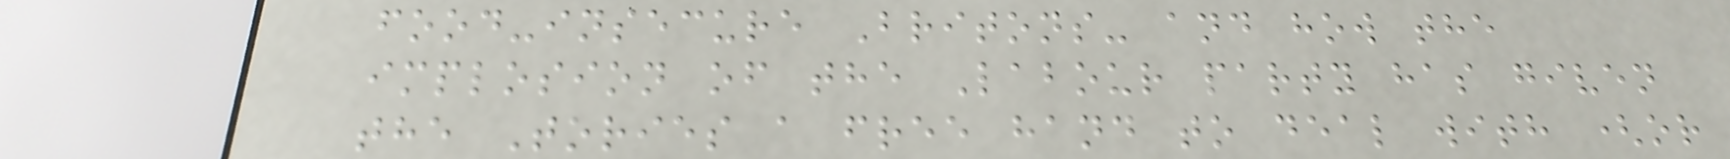food-insecure Britons- and how the
implosion of the Labour party has given
the Tories a free hand to deal with (or
